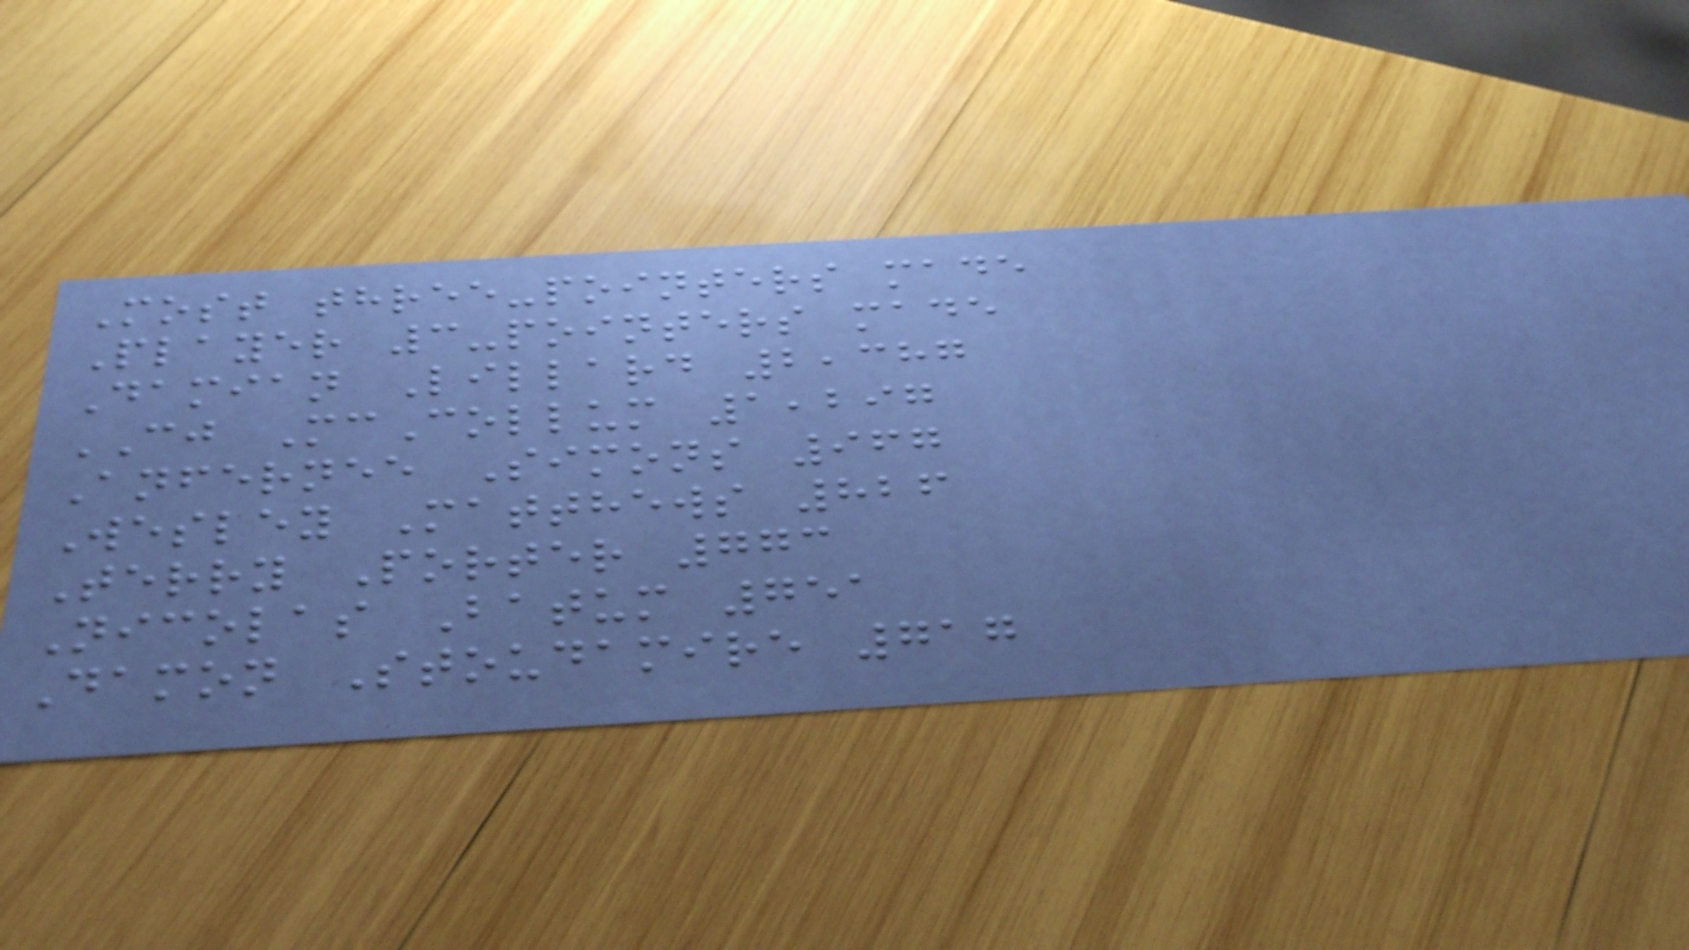Most three-pointers made
Player 3-pointers made
Damian Lillard 2,387
CJ McCollum 1,297
Anfernee Simons 967
Wesley Matthews 826
Terry Porter 773
Nicolas Batum 751
Damon Stoudamire 717
